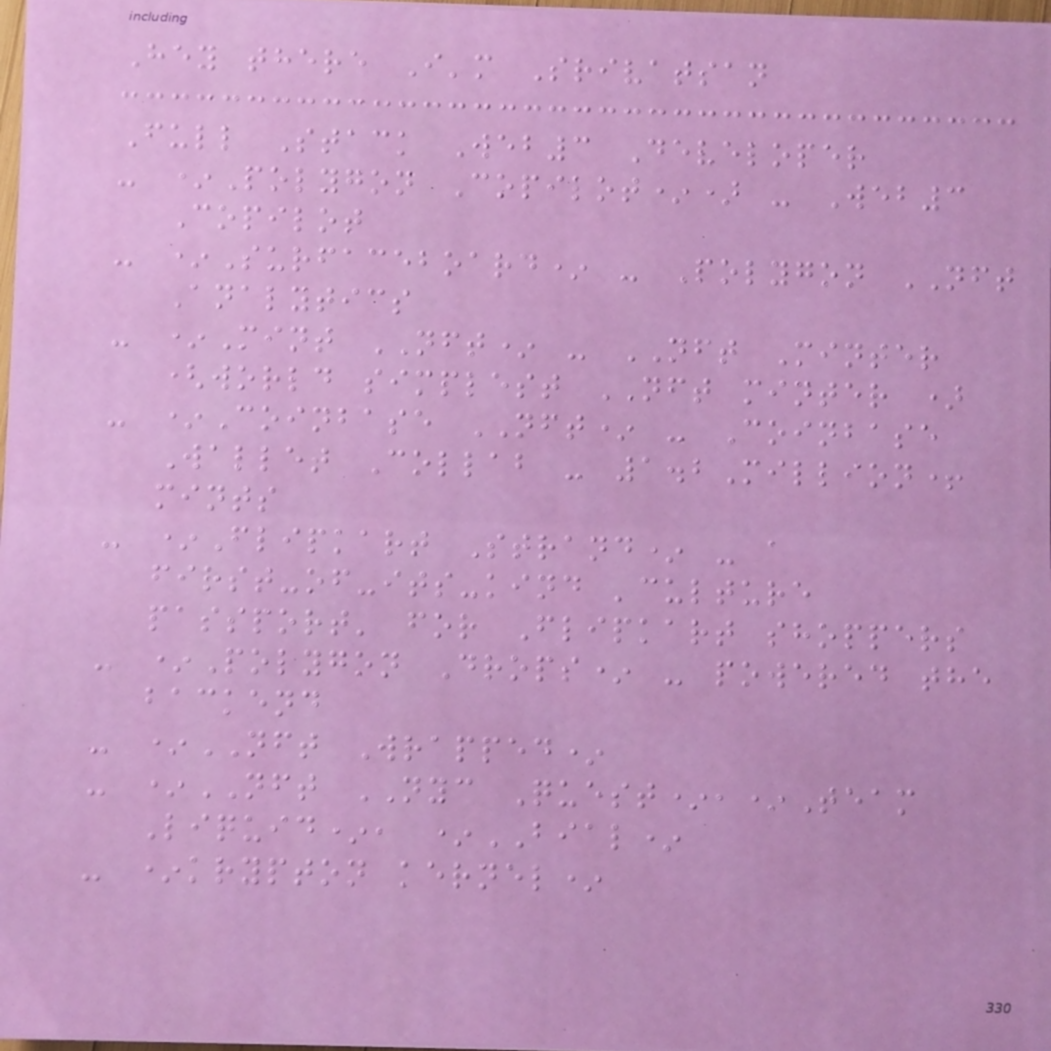Hey there I'm Srivatsan
Full Stack Web3 Developer
- *Polygon Copilot*) - Web3
Copilot
- *Surfaceboard* - Polygon NFT
Analytics
- *Mint NFT* - NFT Minter
(world simplest NFT minter )
- *Coinbase NFT* - Coinbase
Wallet Collab - 1.2Million+
mints
- *Flipkart Strand* - a
first-of-its-kind 'culture
passport' for Flipkart shoppers
- *Polygon Drops* - powered the
backend
- *NFT Wrapped*
- *NFT NYC Quest*,*Team
Liquid*, *BIAL*
- *krypton kernel*
